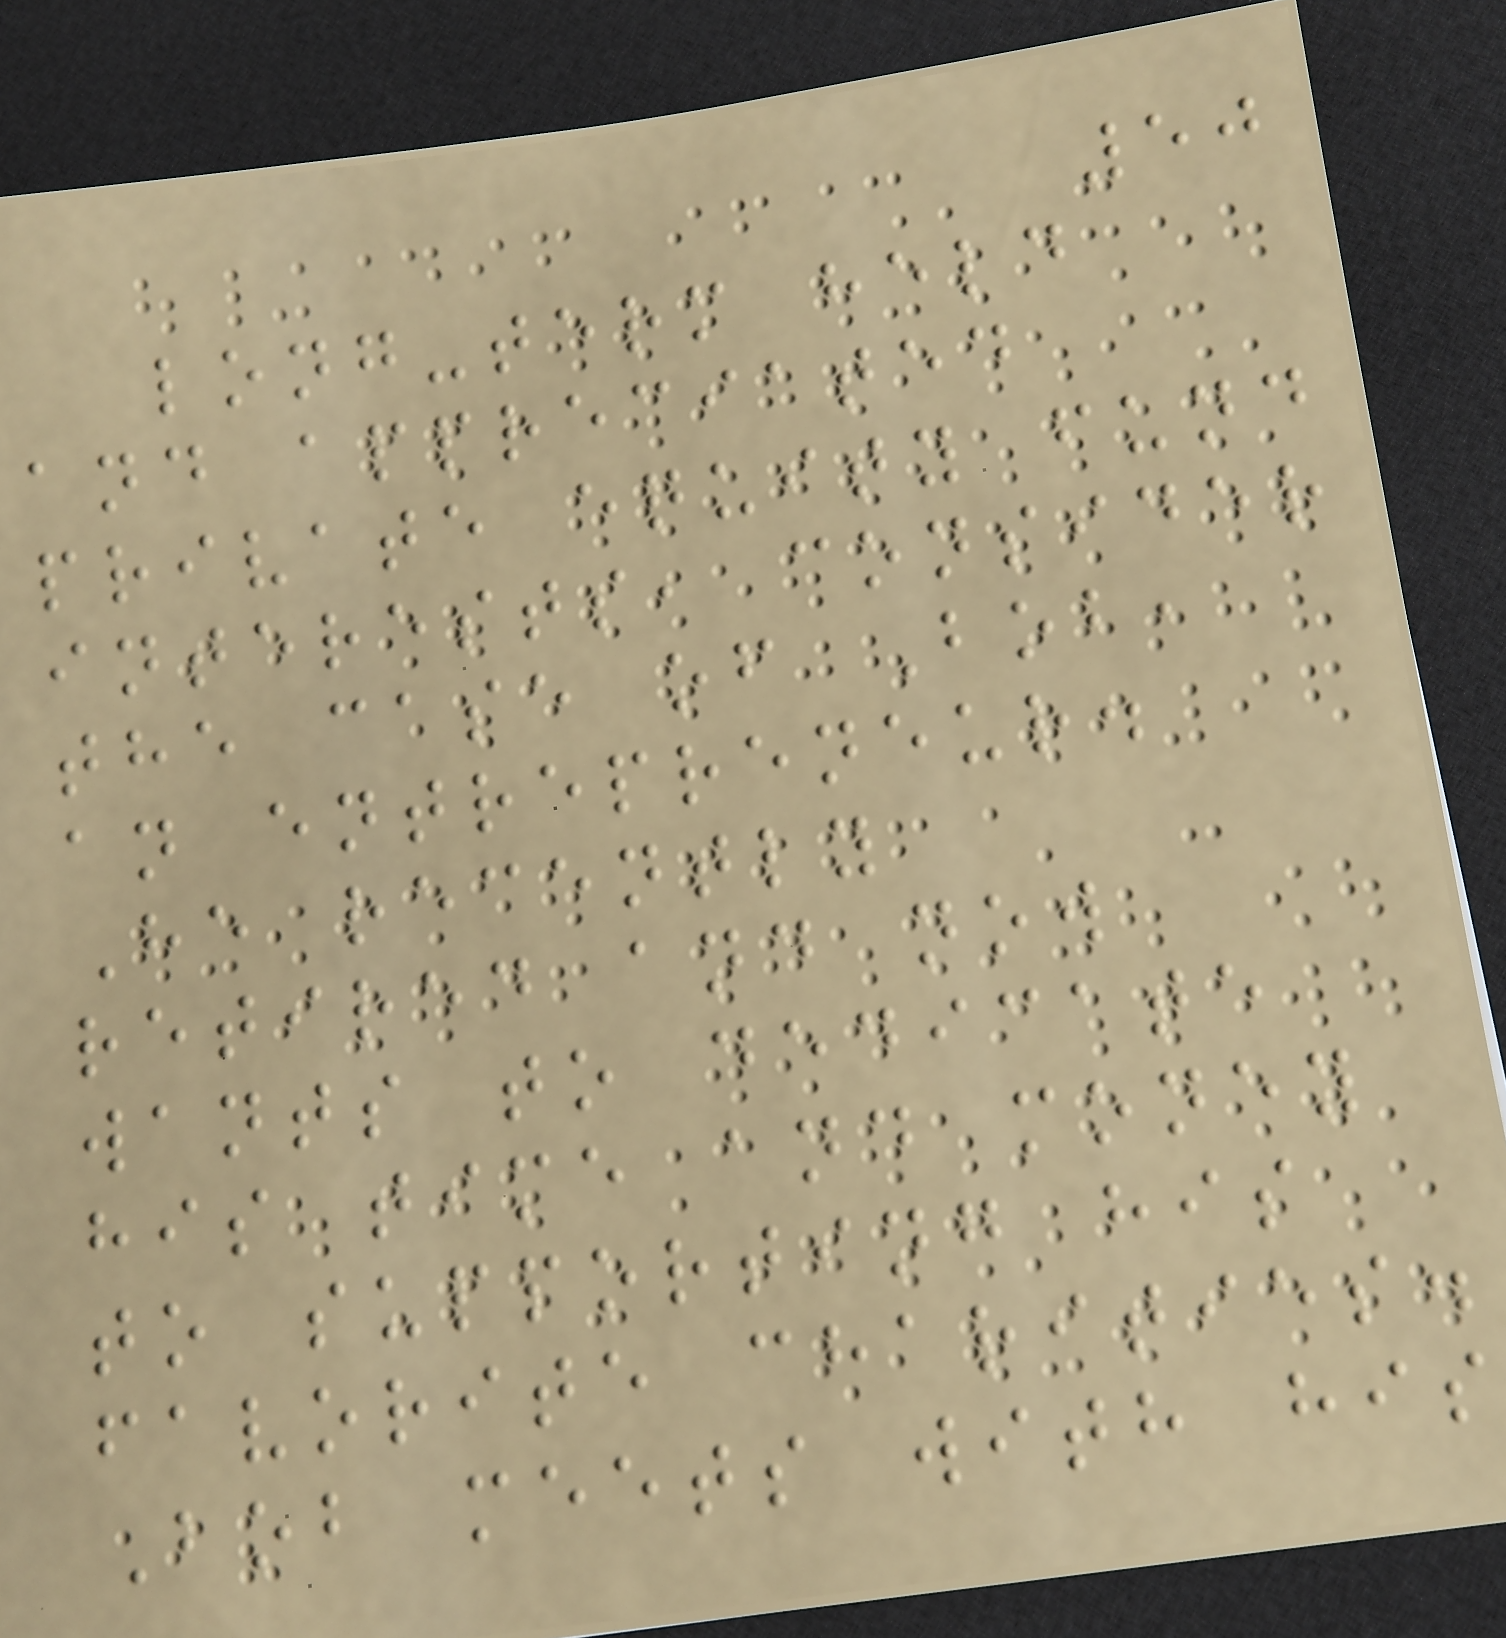50
long-term held
and appreciated
private equity fund
interests, consider
the case of Bob,
an entrepreneur.
He recently
retired and now
wants to dedicate
his time and money
to supporting his
favorite charities.
Bob meets with his
